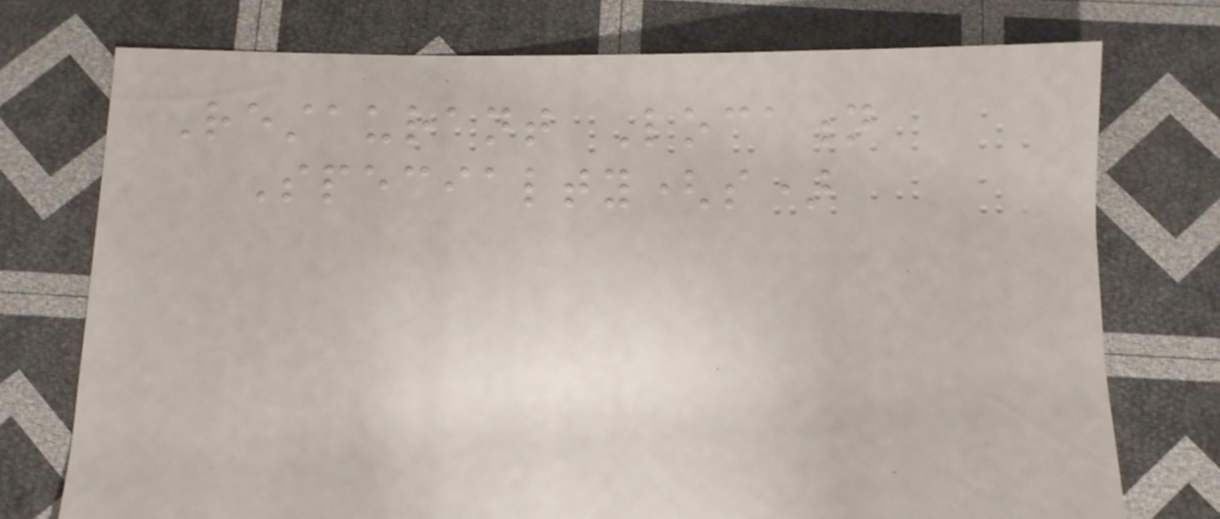Restaurant Location
Specialty(s)
